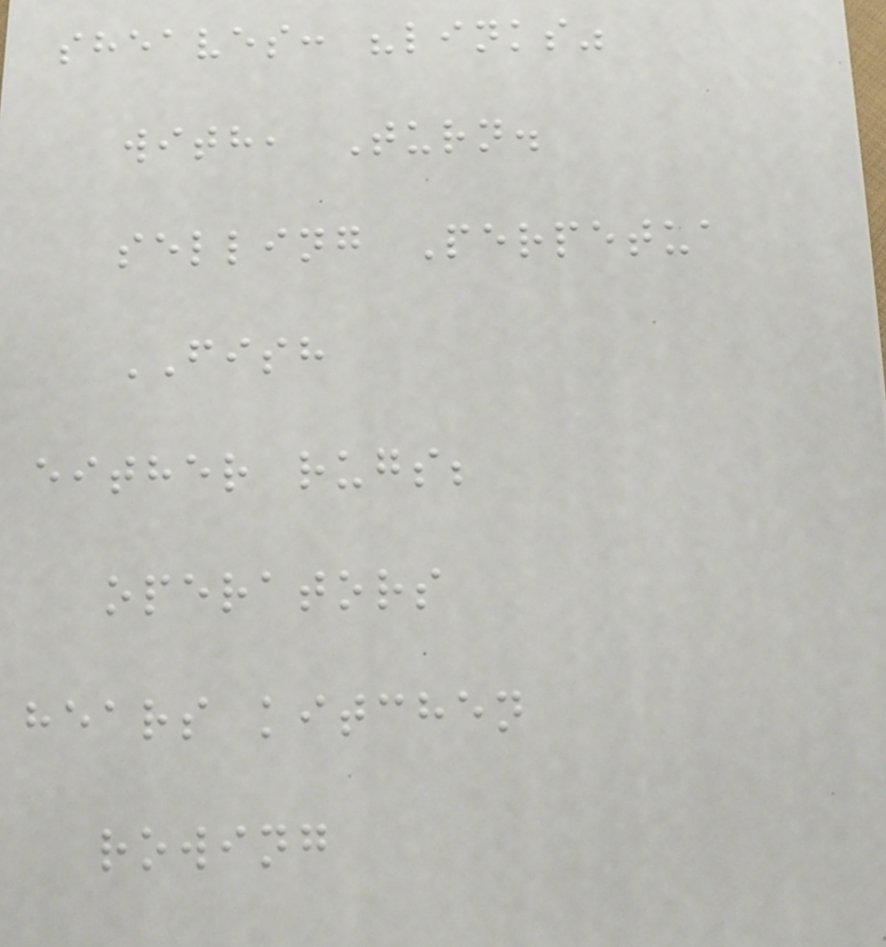sheaves: "links"
with, Turn.
selling Perpetua
FISH
either rugs;
operators
hears kitchen
rowing
